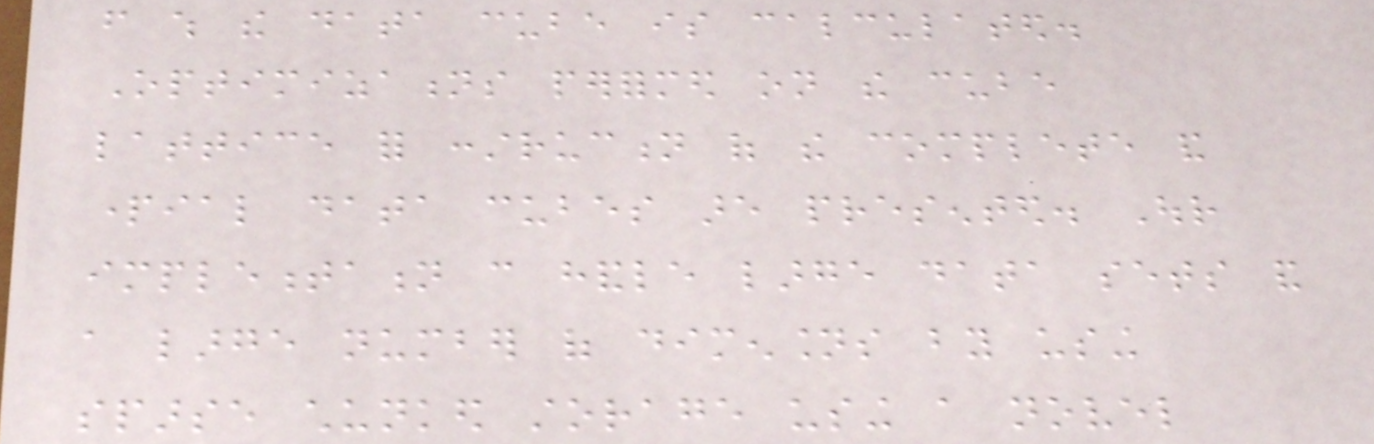from which the data cube is calculated.
Optimizations performed on the cube
lattice for construction of the complete and
partial data cubes are presented. Our
implementation can handle large data sets and
a large number of dimensions by using
sparse chunked storage using a novel
